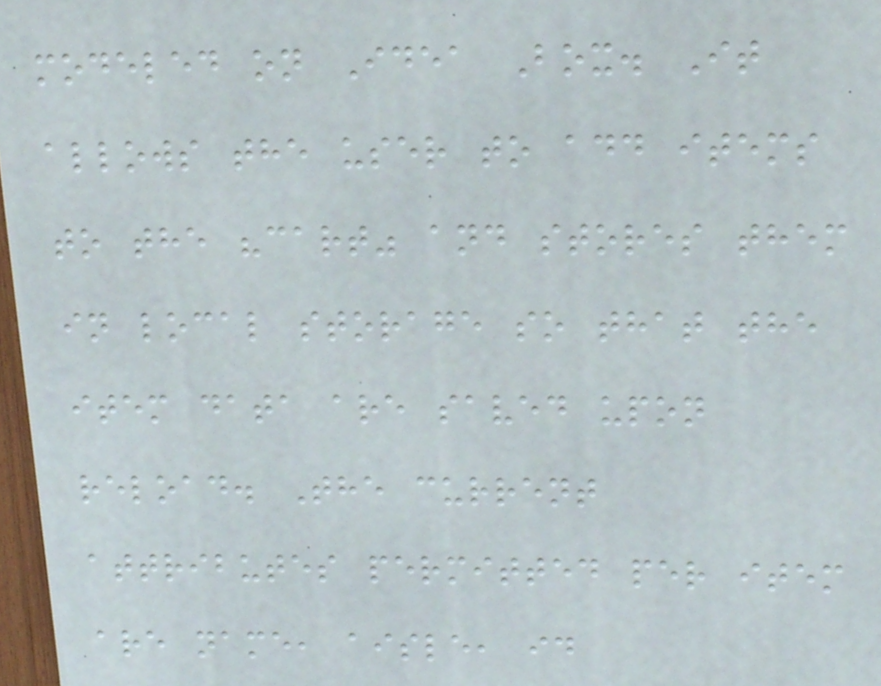modeled on Idea Box. It
allows the user to add items
to the "cart" and stores them
in local storage so that the
item data are saved upon
reload. The current
attributes permitted per item
are name, aisle, id
